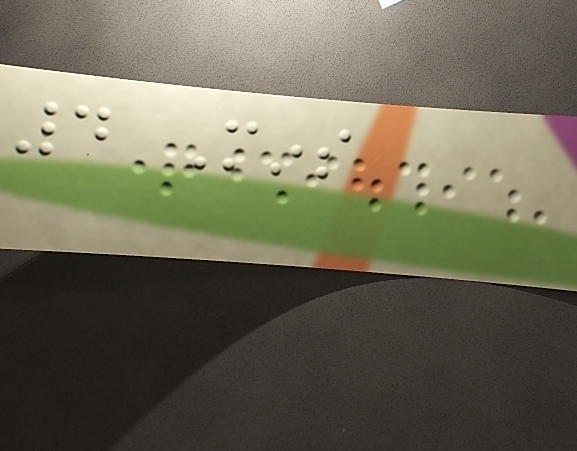4 Mins
